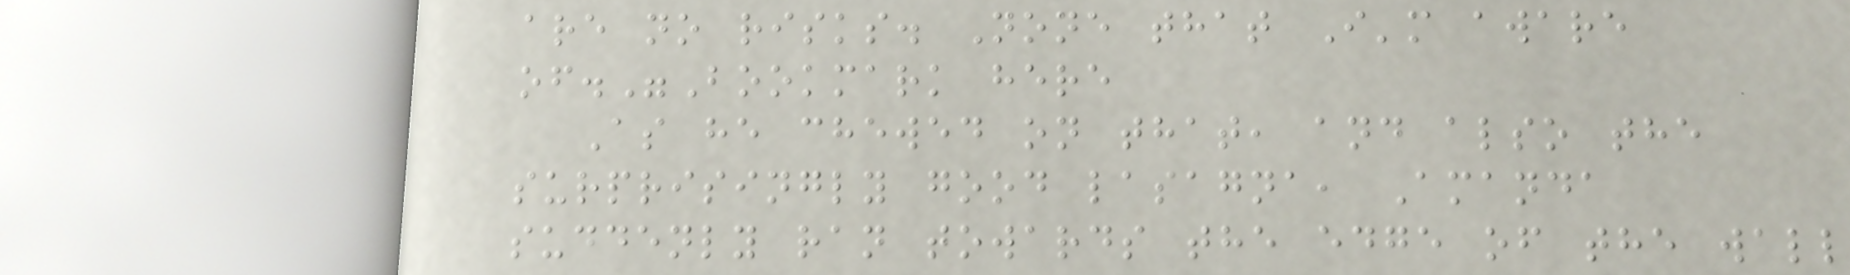are no risks. None that I'm aware
of."Bookmark here
As he chewed on that, and also the
surprisingly good lasagna, Amanda
suddenly ran towards the edge of the wall
